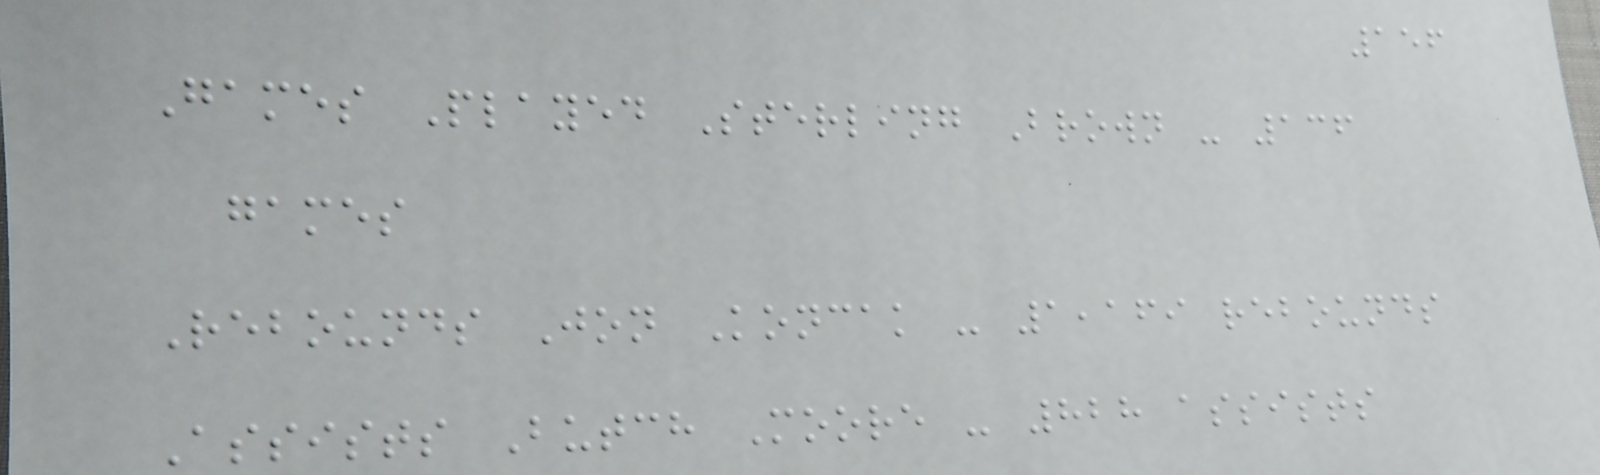156
Games Played Sterling Brown - 136
games
Rebounds Jon Koncak - 1,169 rebounds
Assists Butch Moore - 828 assists
